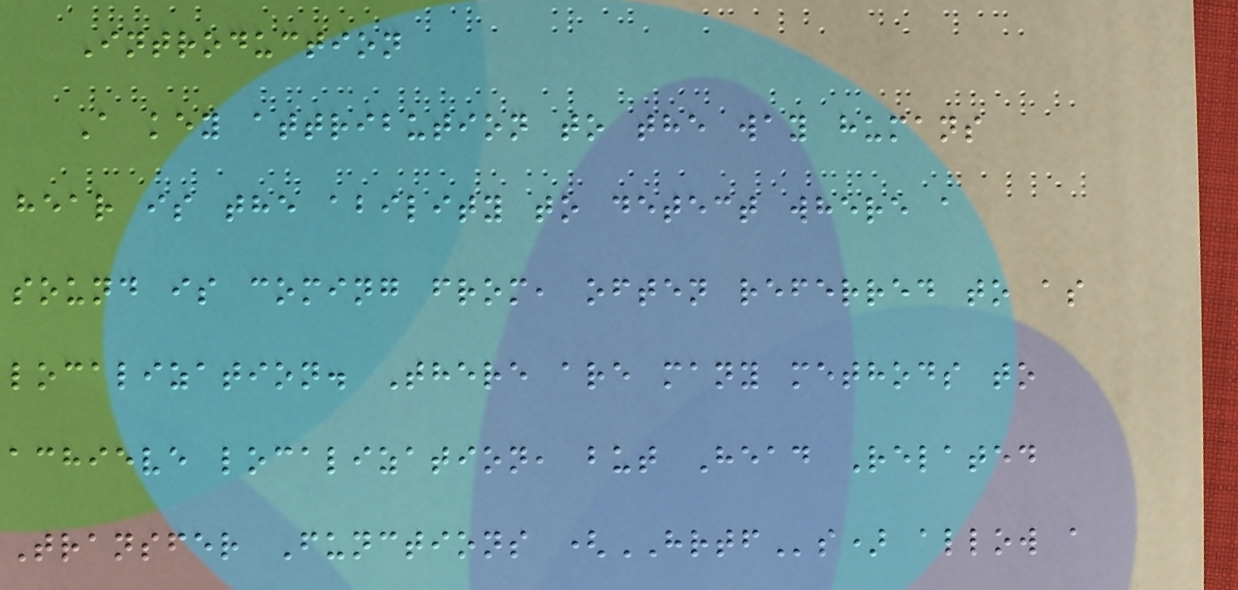Introduction
A key attribution to the way humans
hear is the ability to detect where a
sound is coming from, often referred to as
localization. There are many methods to
achieve localization, but Head Related
Transfer Functions (HRTFs) allow a
